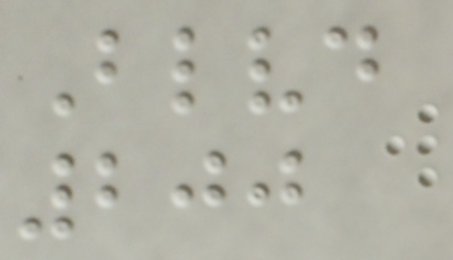Blvd
200
